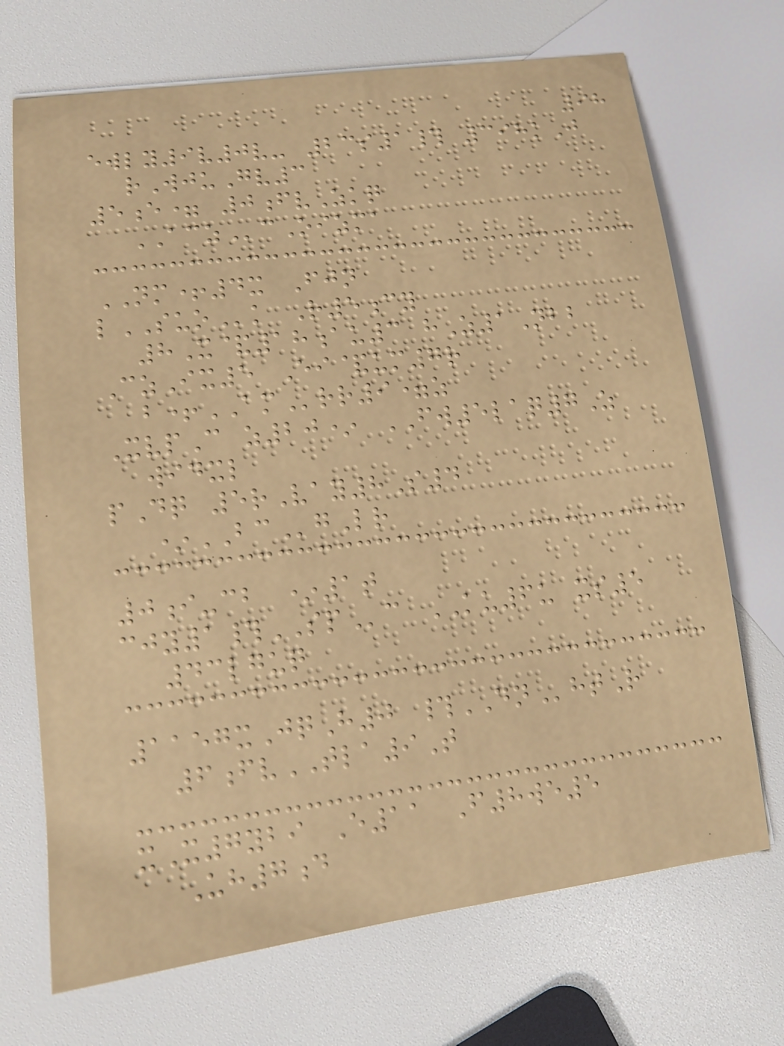98
ewly9v0v- 23s1# 398kJ
rWjuGv3
5e= 0fvZkq
ACZcOizma
NM+4x Fjn
lSUOk R5cy
8X&18au3 hZ1Nbb
CzIx5 Ei&um7r
b+AMrr9=z
XvpC z20* FW5laq7Z
widxl
pDq 5rVay8S4
*BCgLr
0i-cb *1t
cjy1#SPc KU6u xs5
43lguq
1157xJqH0 #DNhtR
6fvTLA9T
xX7ybi E11 F8we5
Uh7d
